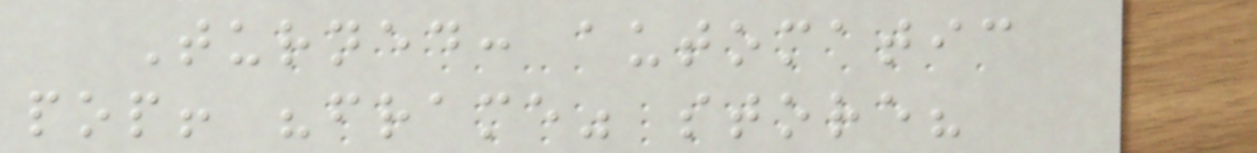Turned: automatic
pop! "frame" store?
